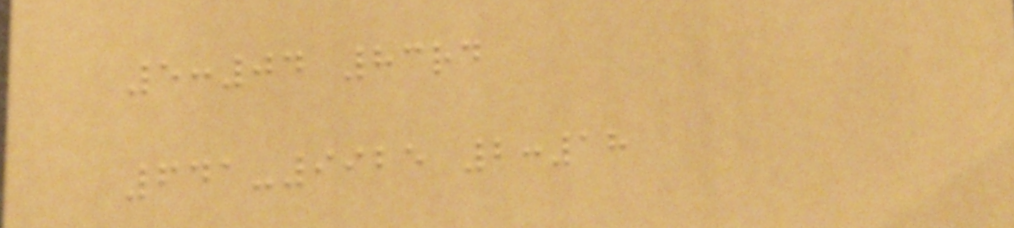5:04 83rd
641-9925 2:18
